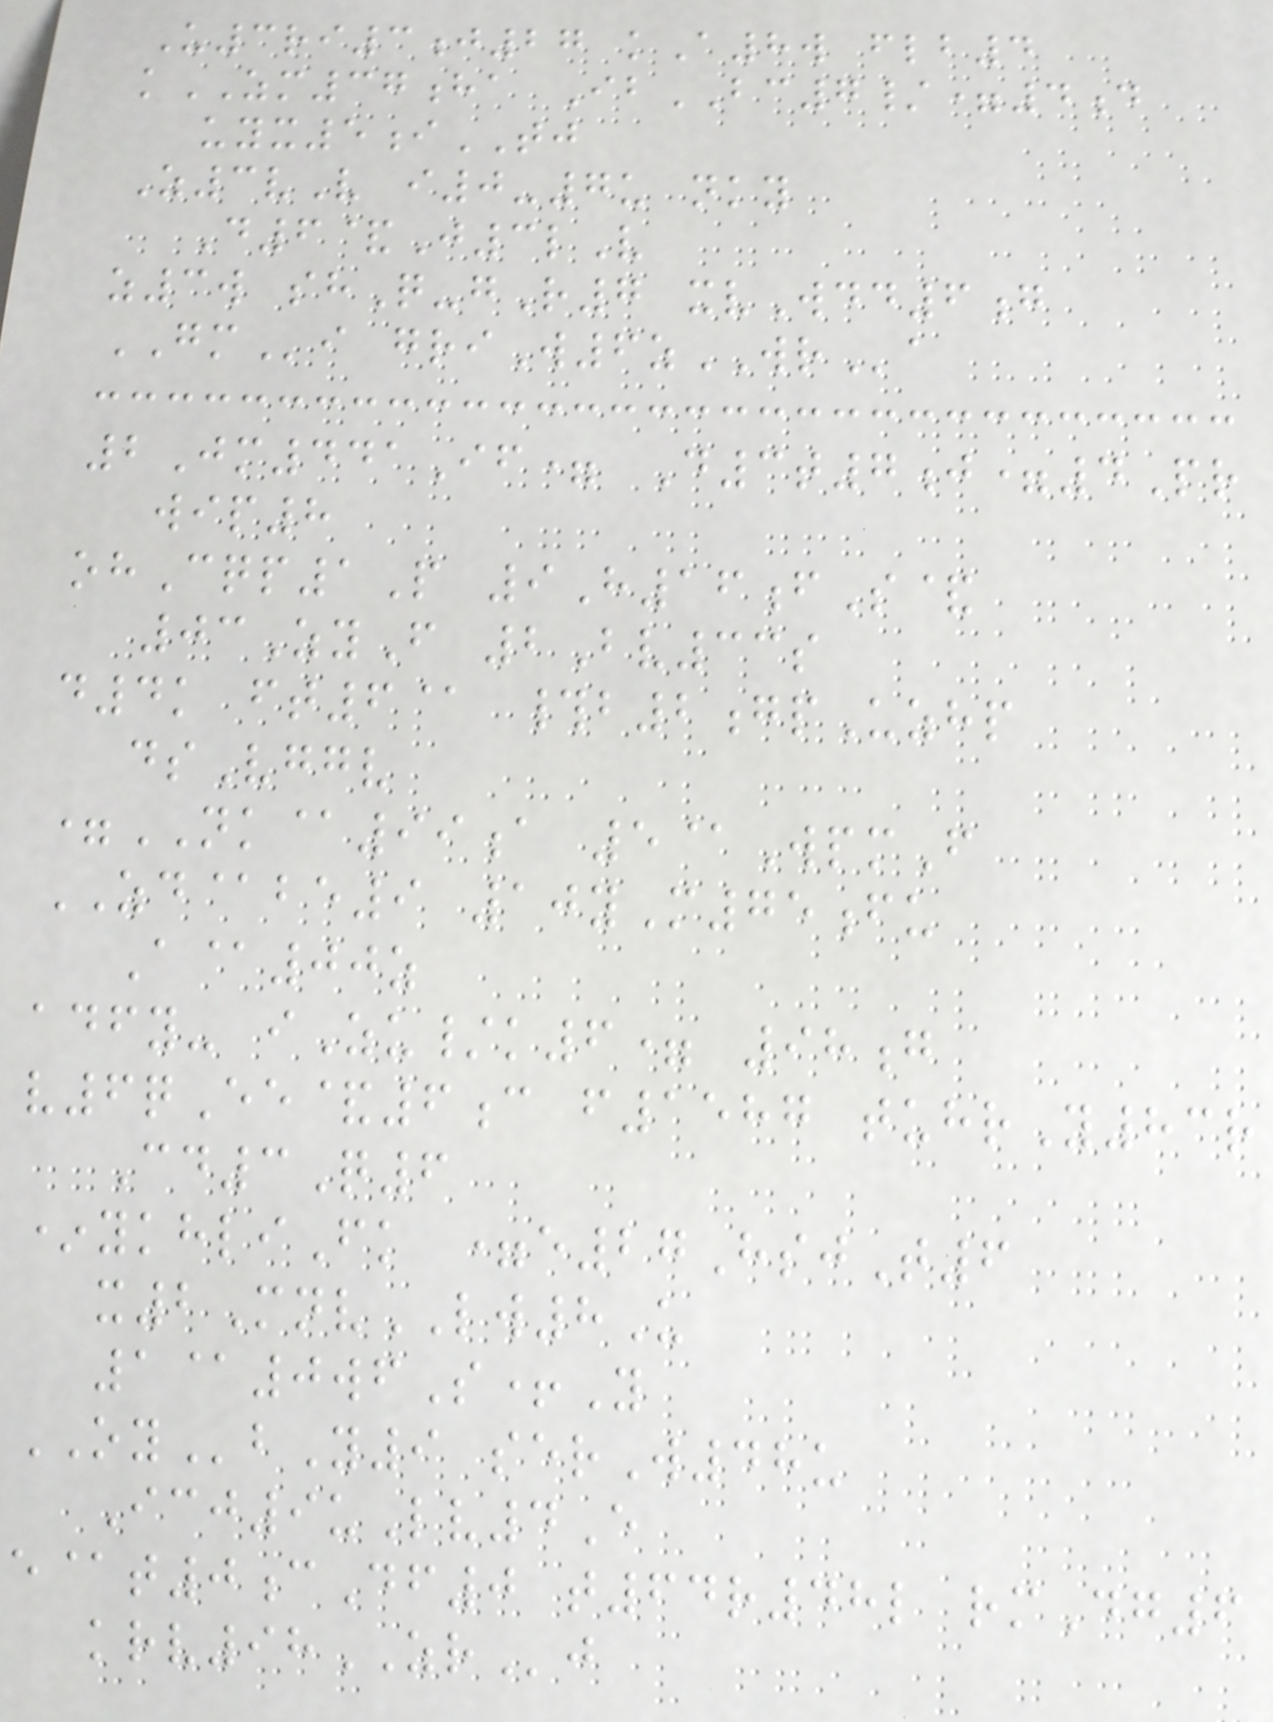U3ri3j27 kA8w flb4
kZM37ha IbBC7/=4d
uyx5iTJ
Z3vV i0-7u nky
D6&J3lV
z3w shQ-gR7 xvWdd6g
GMi griW6zWRa
2Jm441If= D3t7j=4Pr
wip8
ohCqp1P 9H16fS&
03ZyF 2Bv33s
d4k ft6@ #b2gpUzhp
dsVggv
=NK@99a 5@WpmF
ZD@be9 10yM75fu
A@00z
adfy- iZu/k6= 98g
v6qEe&6c f1587 tuhrY83r
Cd3Q6
*ykhliFk =e27HsjT6
x2MnvLW8U
1@0wfS+Y
OYbY9 serW48u
Icj9uLv4E
e@t0cDf0 t64r48l rmDg6
krv98ZRj
